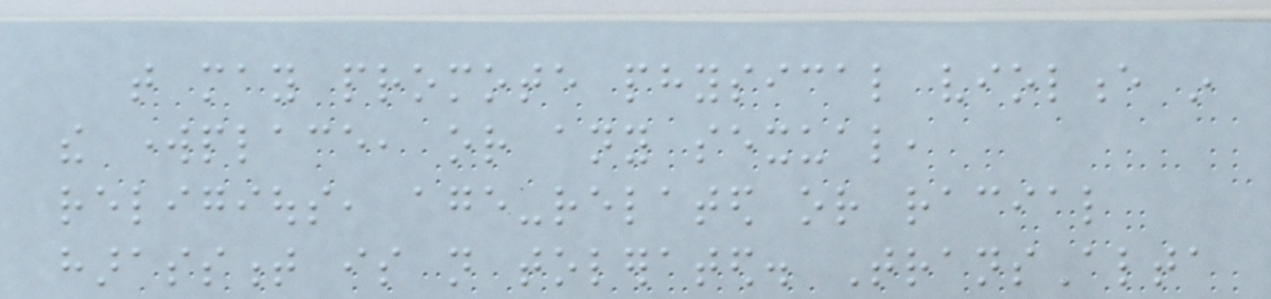that may promote physical violence in
the workplace, or any sexual,
religious, age-related or racial
harassment is not tolerated. TransAlta
